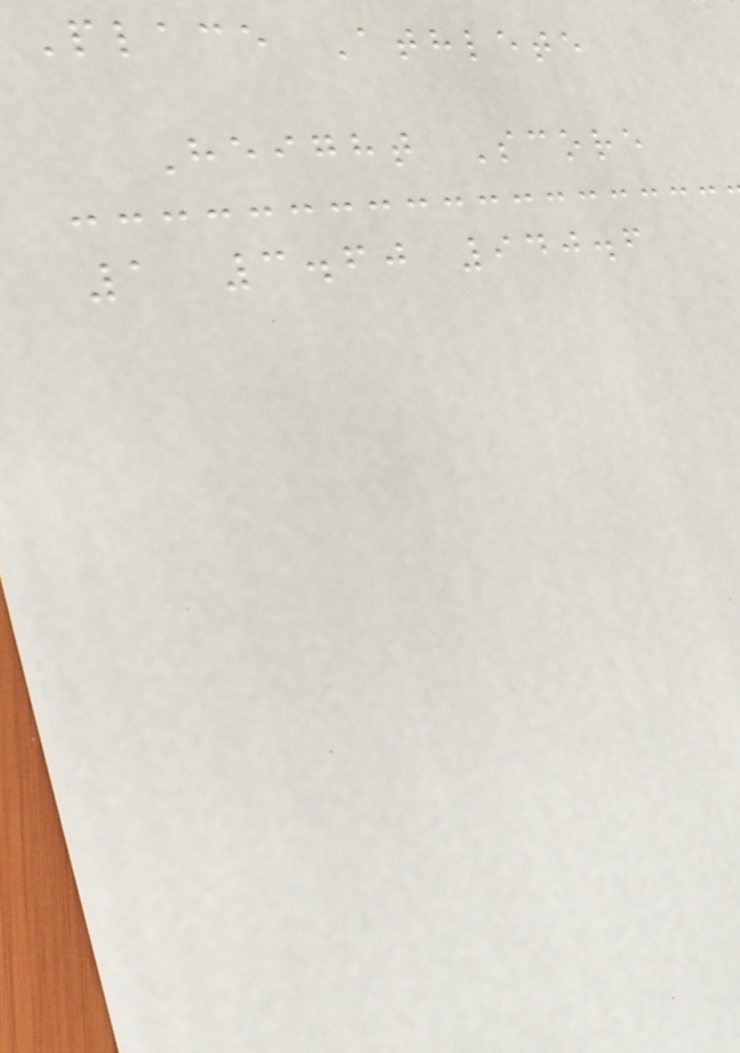Place Athlete
Height Score
1 3.60 940.6
